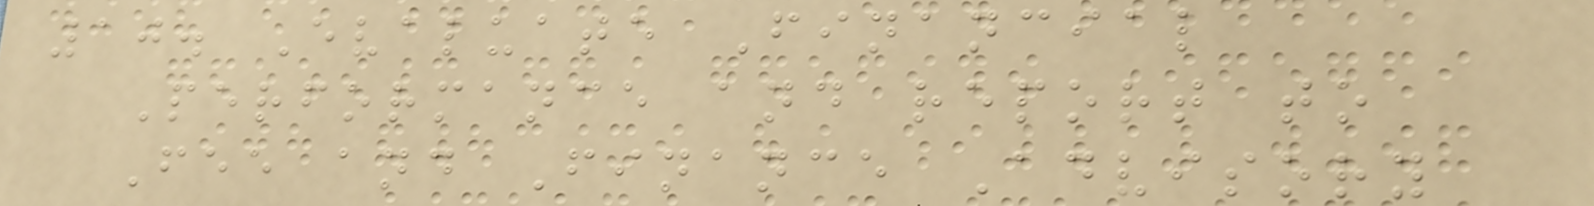10. Evaluate Financial
Performance and report to
Fee and Finance Advisory
